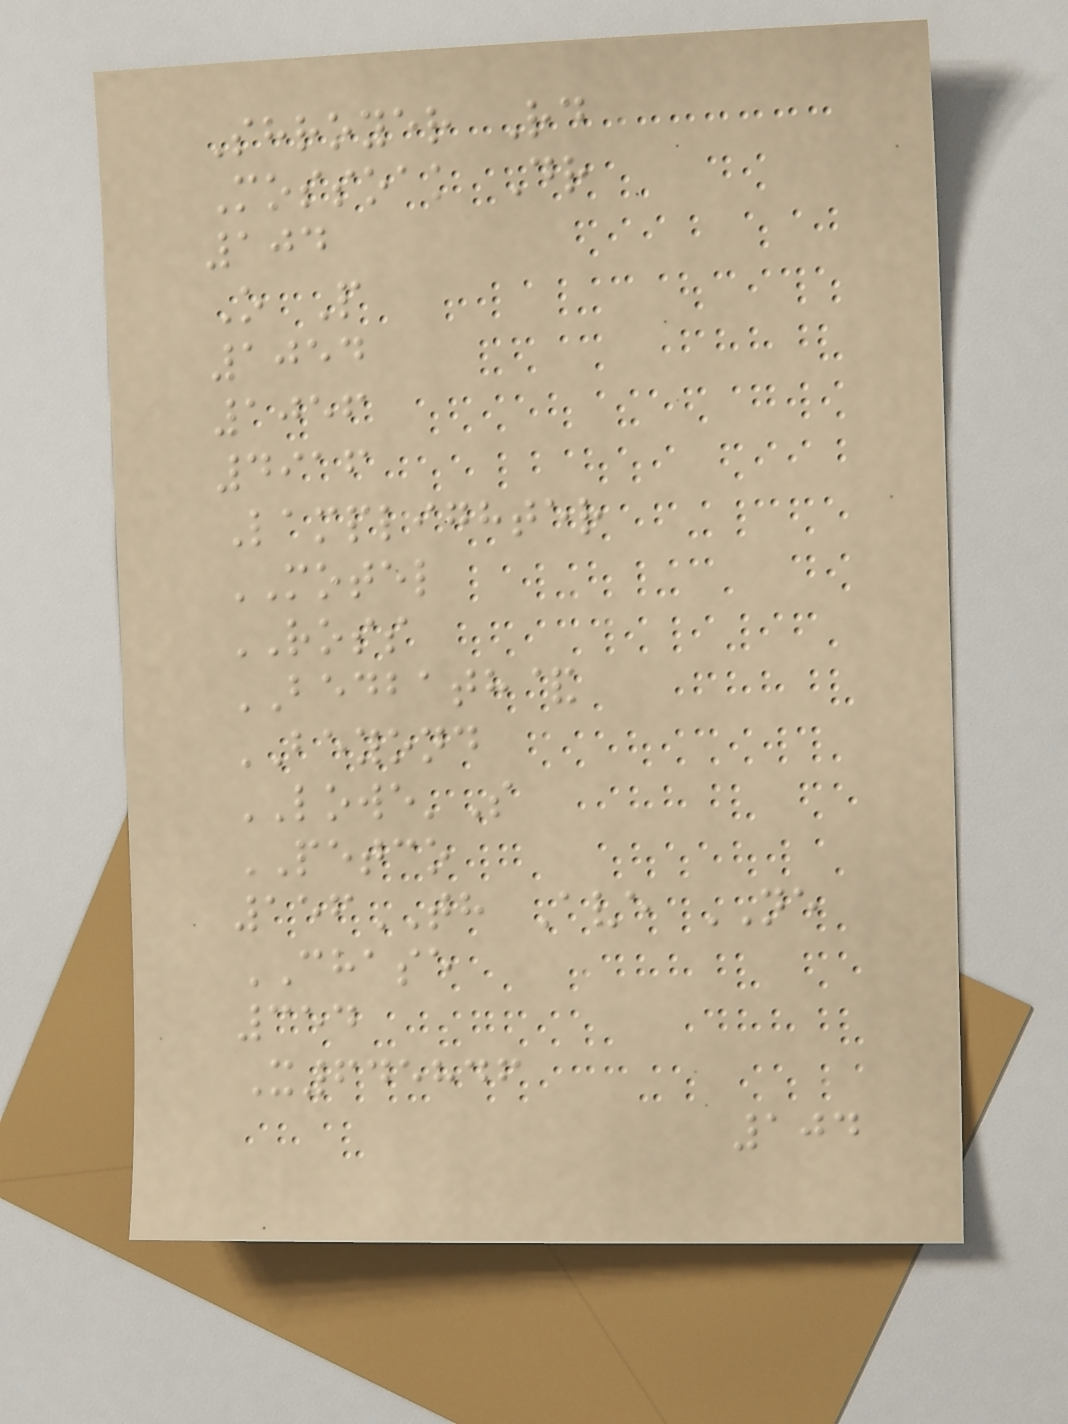Shroyer Rd
Mossoak Dr
104
O P
1054
1056
4916
Lamplighter
MOTEL
ROSS
BEDBATH&
BEYOND
LOWE'S
PETCO
156TH Ave NE
CHASE
354
X645846
104
